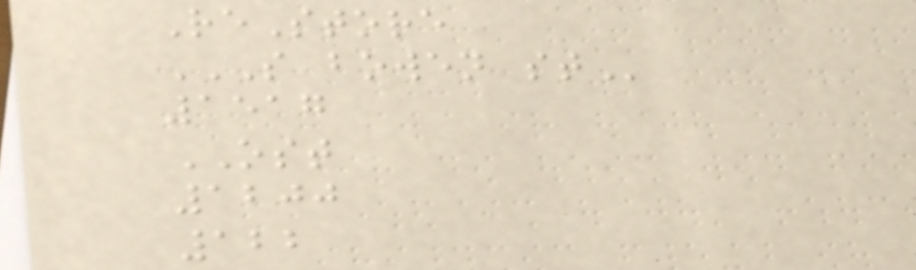ReStore
S BOWEN ST
1517
OST
1200
122
